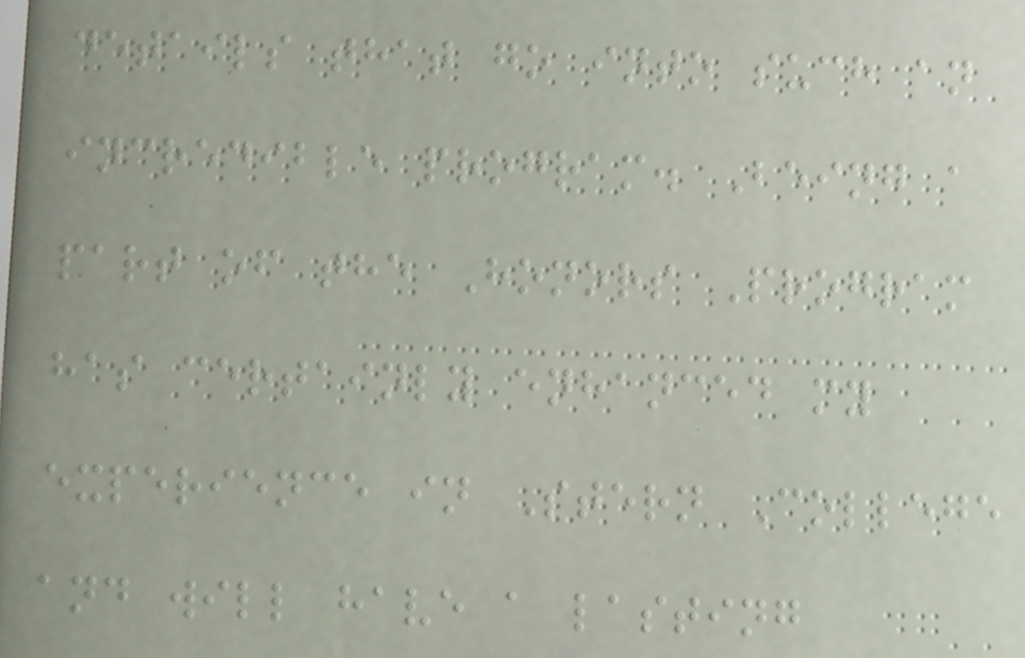details that go into such an
incredible program. Being a
part of the Honors Program
has certainly enhanced my
experience in Stern College
and will have a lasting
